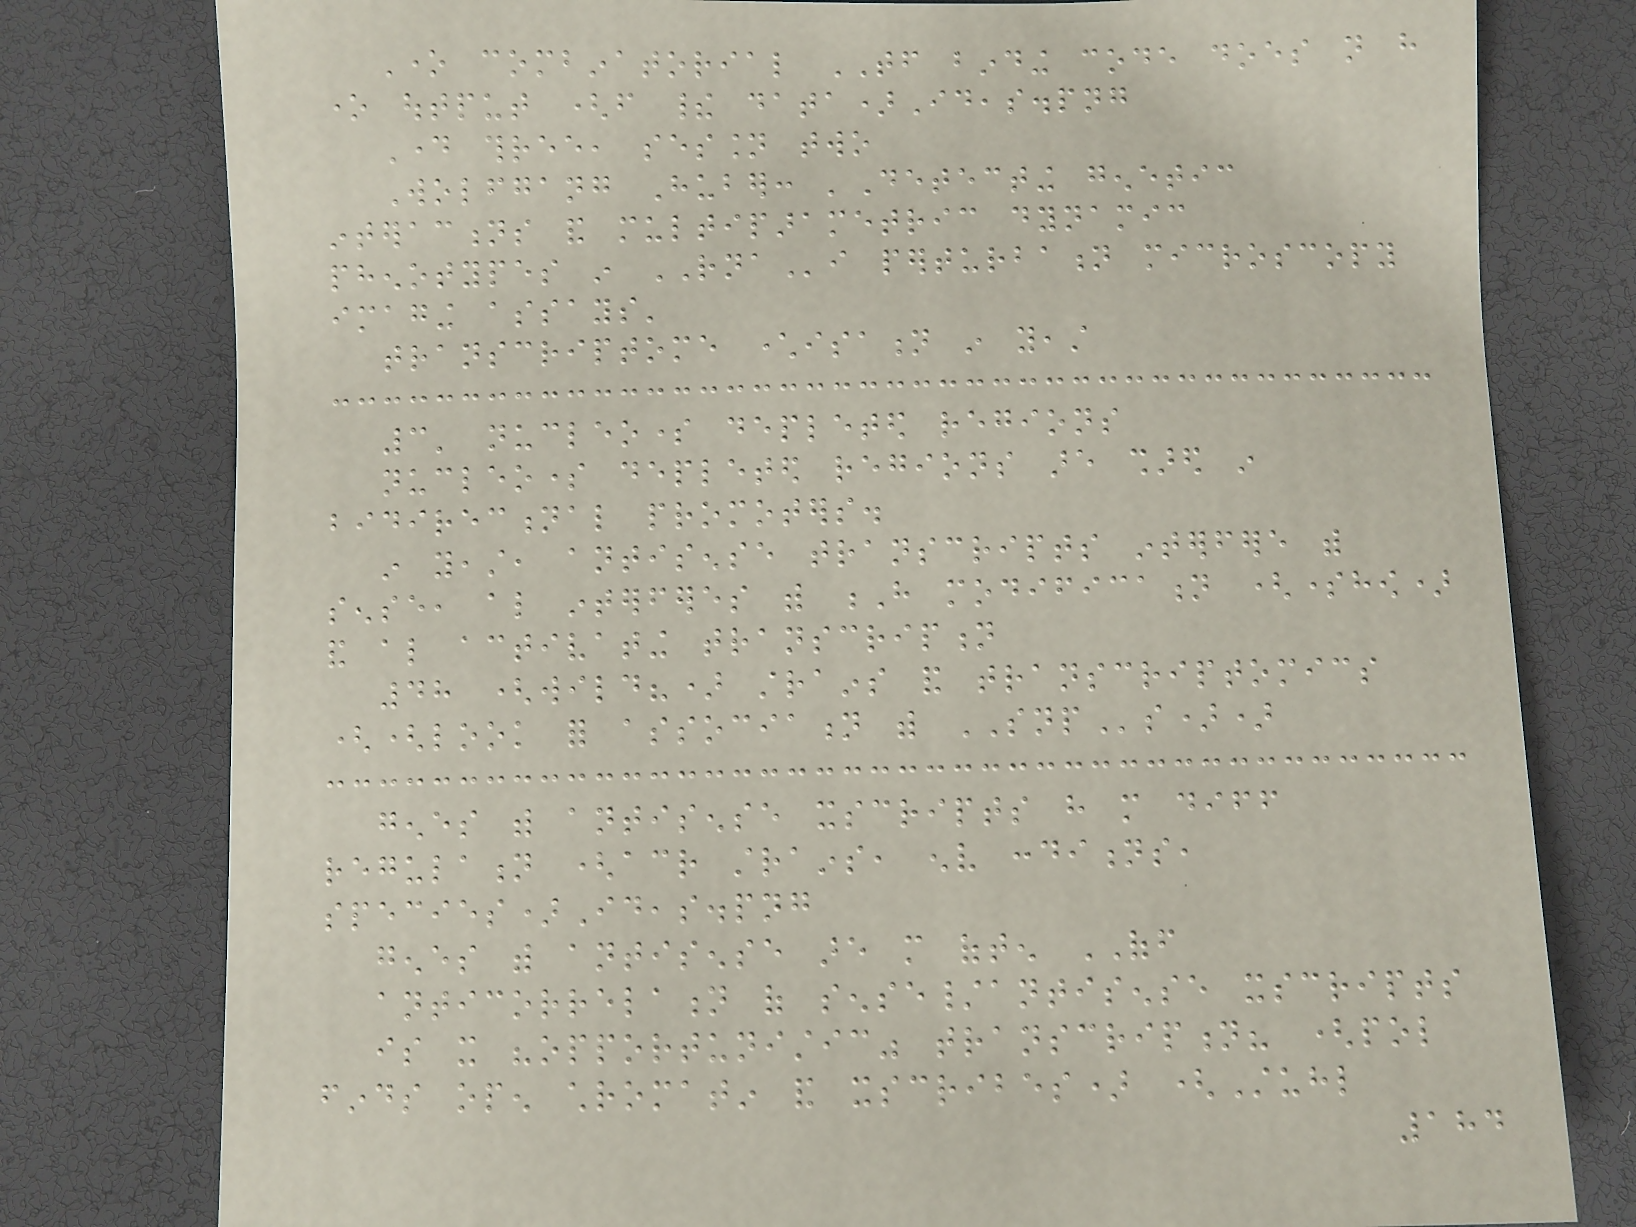One combinatorial TF binding code does not have
one output (from their data)Ideas.png
Day three, session two
Wolfgang Huber: 'Detecting genetic
interactions and multiparametric dynamic
phenotypes in RNAi perturbation microscopy
imaging assays'
transcriptome characterisation in yeast
3' nucleosome depleted regions
nucleosome depleted regions are shared in
bidirectional promoters.
in yeast, antisense transcripts interfere with
sense, also interferes with H modification (somehow)
and also activating transcription
48 (wild?) strains and transcriptomics
((look for association with SNPs))
genes with antisense xscripts have more diff
regulation (across strains, env conditions,
species)Ideas.png
genes with antisense are more often OFF
anticorrelation of sense/antisense xscripts
is it "opportunistic" transcription? (pol
finds open chromatin and xscribes) (Stuhl
184
